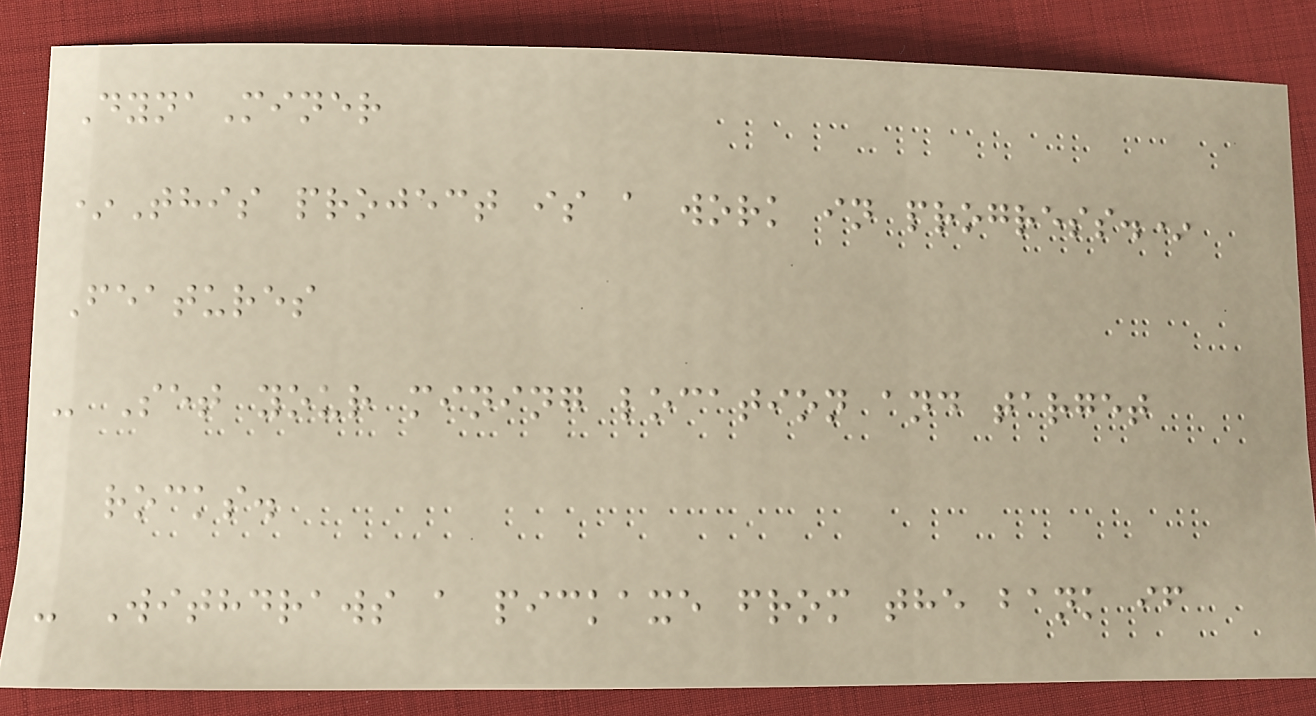DynaMiner
*This project is a work in progress.*
Features
- Set your mining location and target
rocks.
- Withdraws a pickaxe from the bank if
